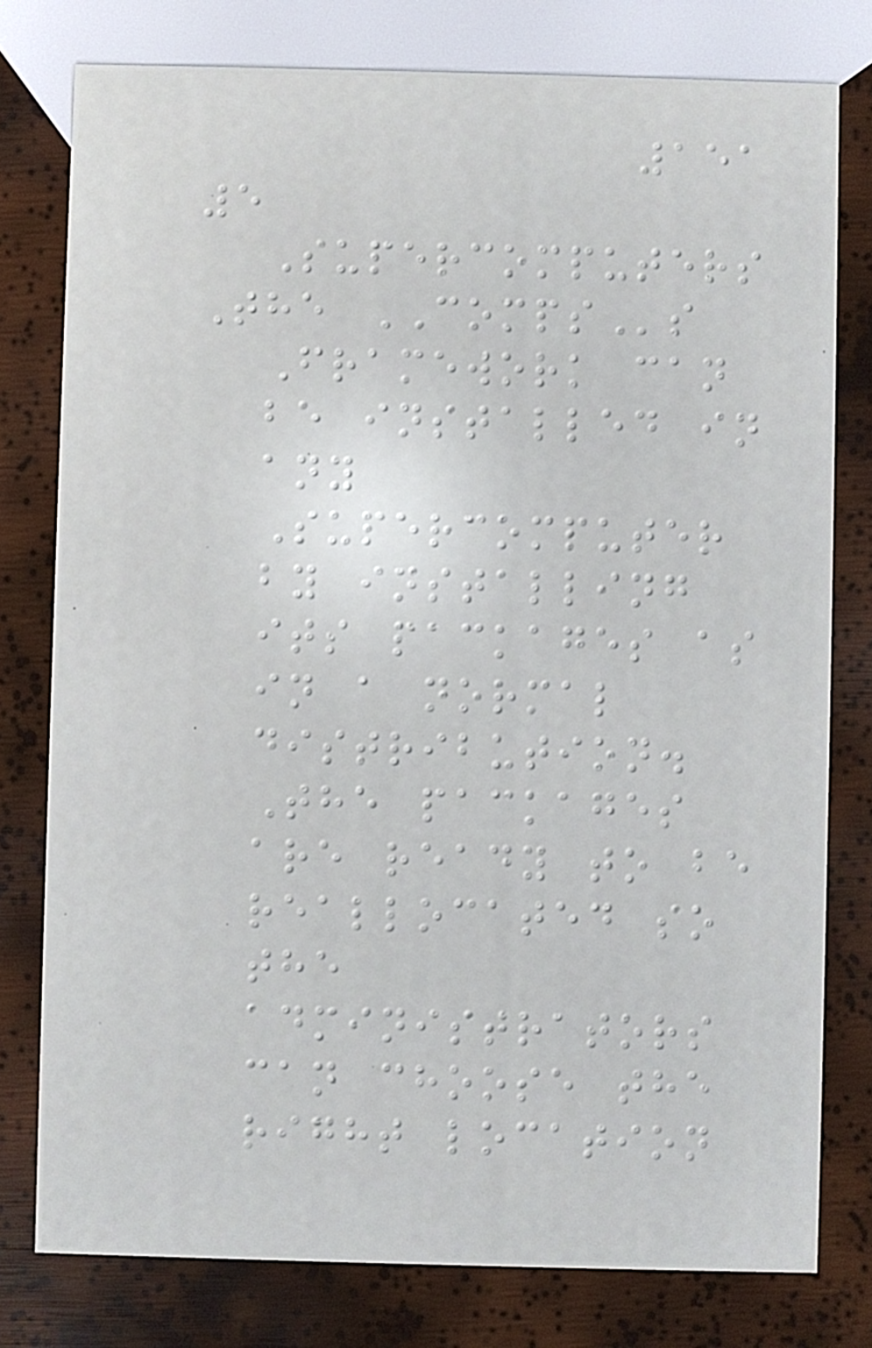151
5
Supercomputers
The COMPSs
Framework can
be installed in
any
Supercomputer
by installing
its packages as
in a normal
distribution.
The packages
are ready to be
reallocated so
the
administrators
can choose the
right location
